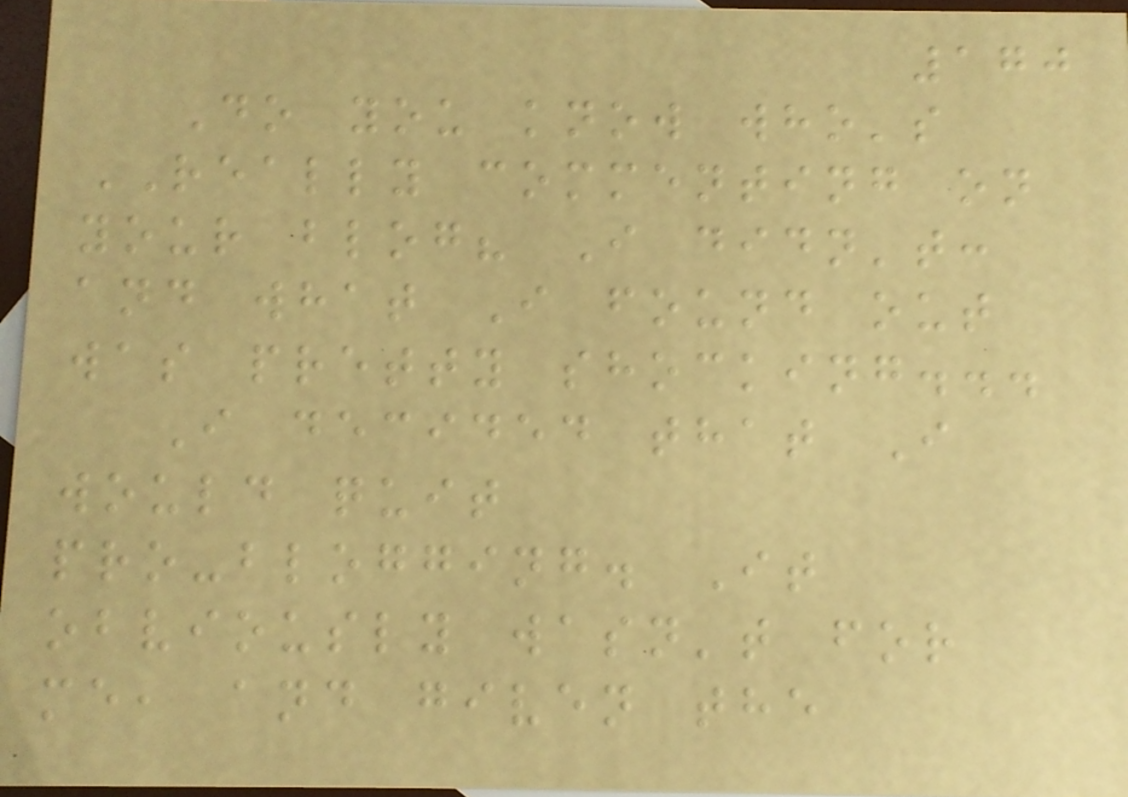170
Do you know who's
REALLY commenting on
your blog? I didn't:
and what I found out
was pretty shocking...
I decided that I
would quit
pro-blogging. It
obviously wasn't for
me, and given the
